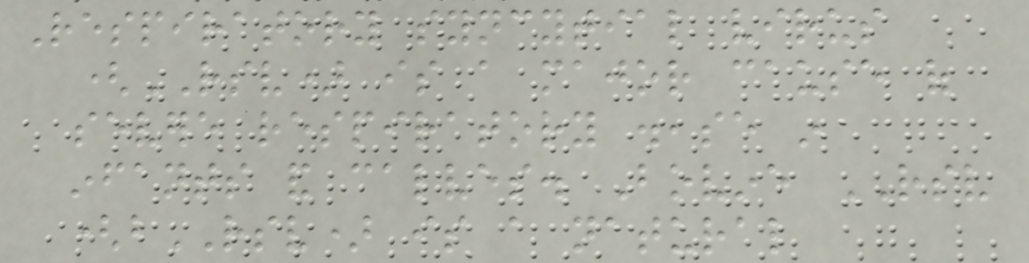Respiratory syncytial virus
(RSV) is a major cause of
severe respiratory disease in
infants and calves. Bovine RSV
(bRSV) is a natural
